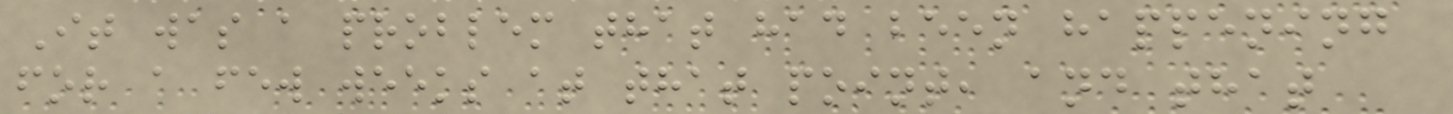It was a problem that had been happening
for a few weeks at that point, and that
